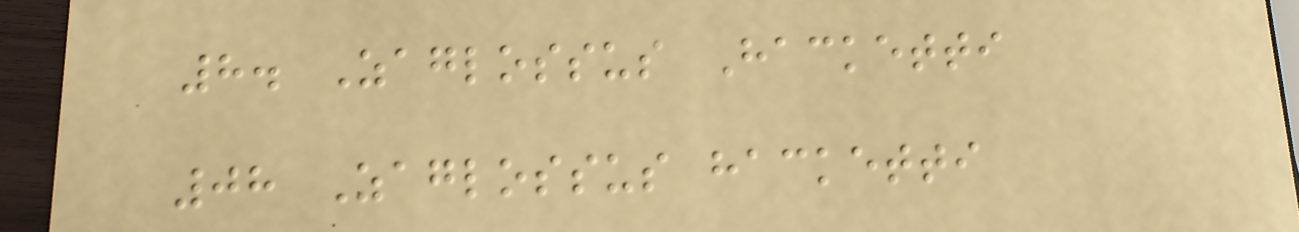8. Zaglossus Hacketti
08 Zaglossus hacketti
